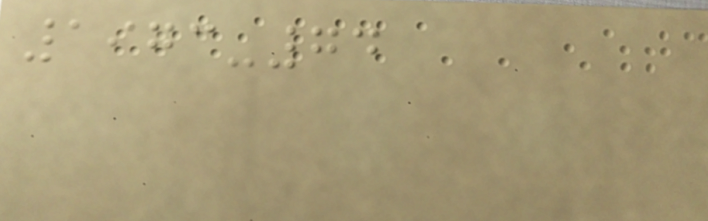1973-74
